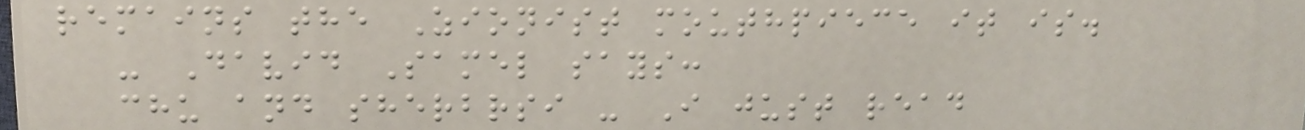remains the Zionist mouthpiece it is.
- David Samel says:
chu and sherbrsi - I just read
